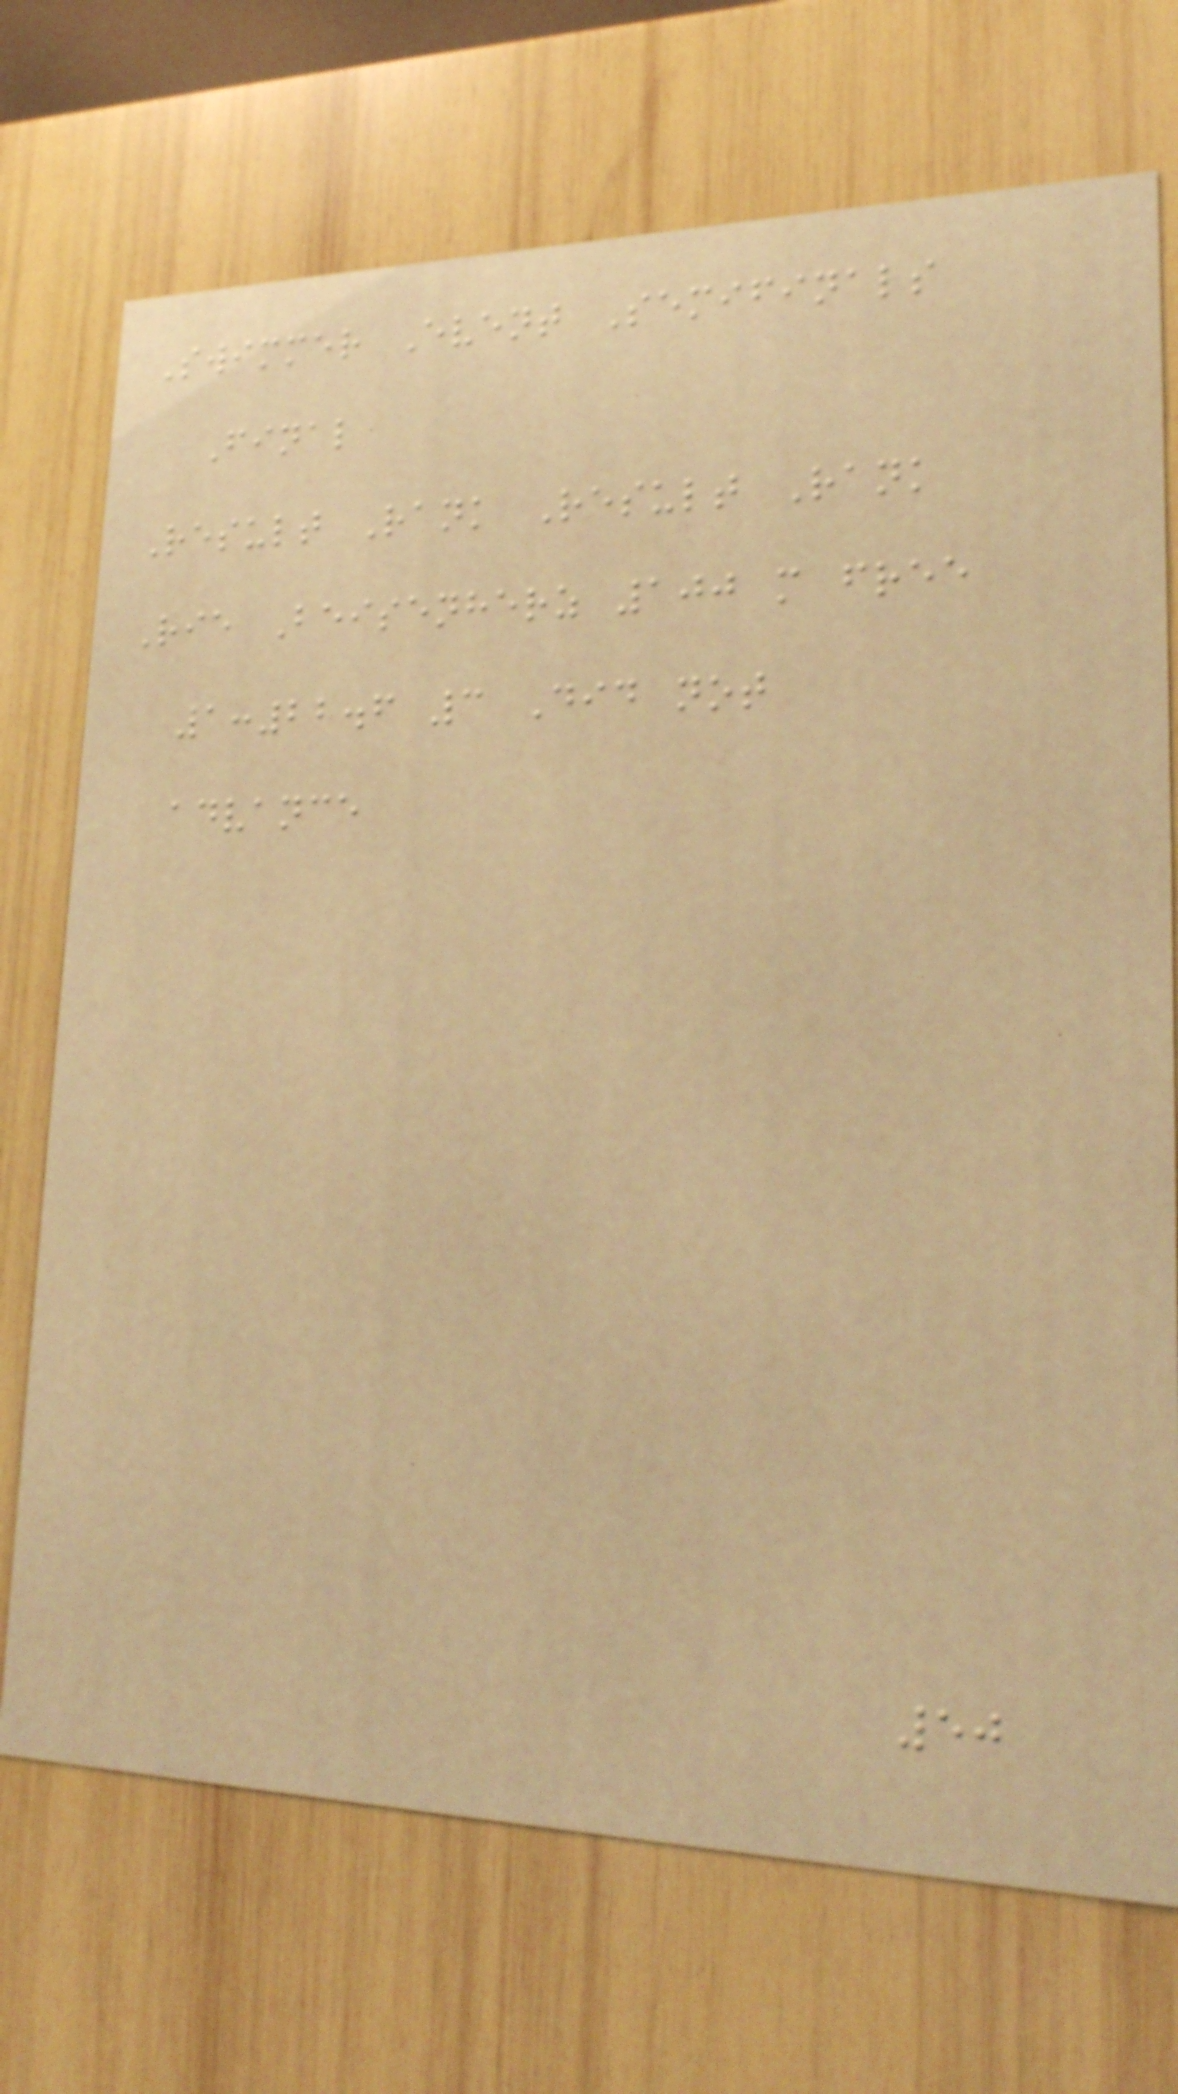Swimmer Event Semifinals
Final
Result Rank Result Rank
Rie Beisenherz 100 m free
1:22.6 3 Did not
advance
50
